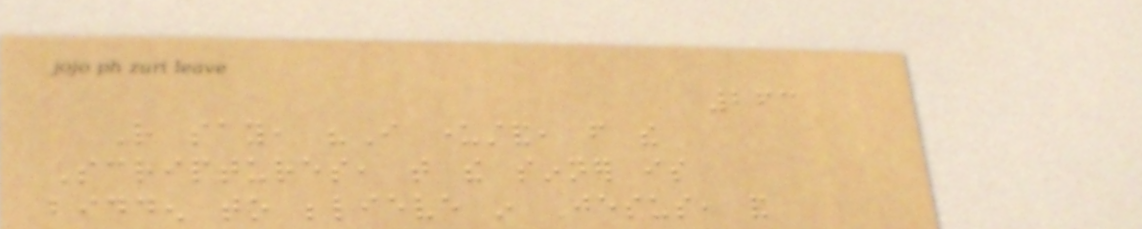263
Rather say, "I understand, from the
Scriptures, that the sinner is
bidden to believe in Jesus, and
